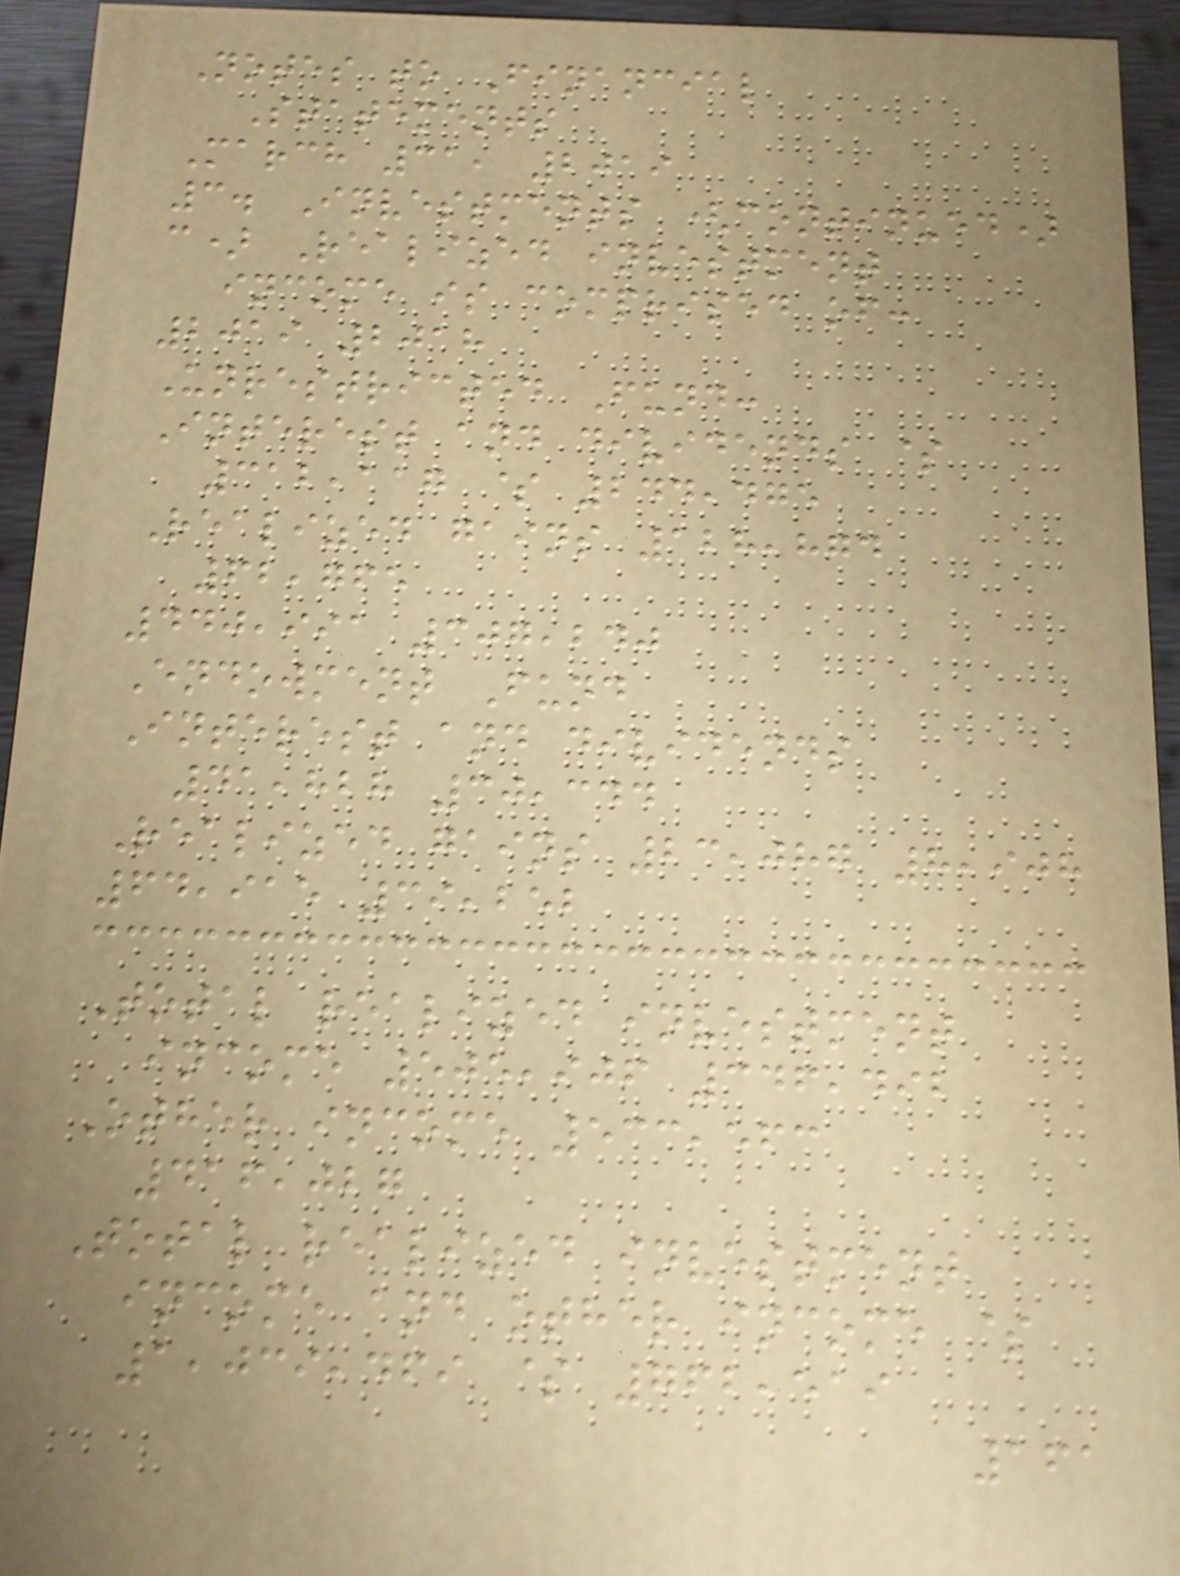Notes to Financial
Statements
March 31, 2019
3. Investments (continued)
c) Realized investment
income is comprised of:
2019 2018
Unrestricted Fund:
Interest and dividends $
312,117 $ 244,475
Realized gains 128,874
62,765
440,991 307,240
Endowment Fund
Interest and dividends
41,828 30,344
Realized gains 23,087 8,908
64,915 39,252
Total realized investment
income 505,906 346,492
Other income 533,563
416,027
Total realized investment
income and other income $
1,039,469 $ 762,519
161
